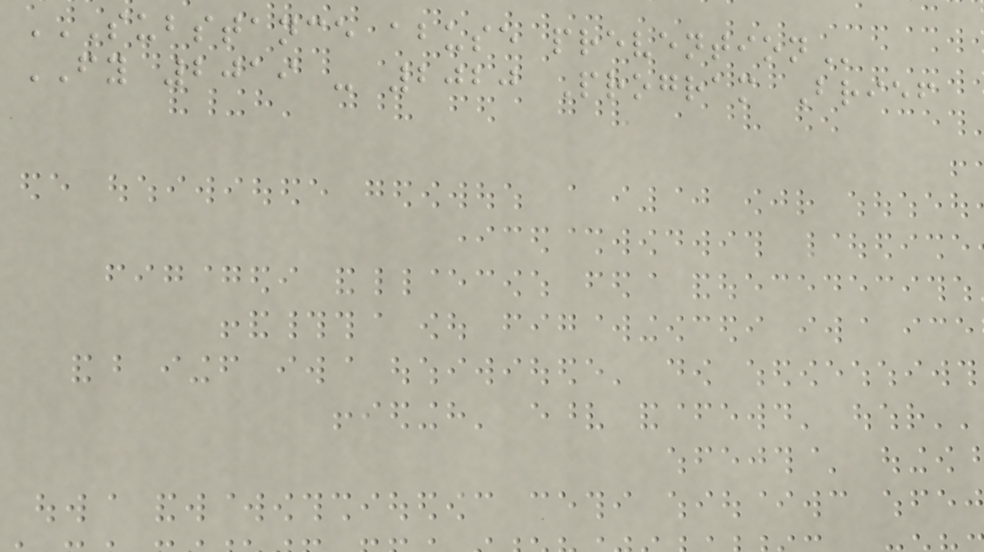SUBSTANCE ABUSE PREVENTION
FY 2019 - 2020 Program Brief
